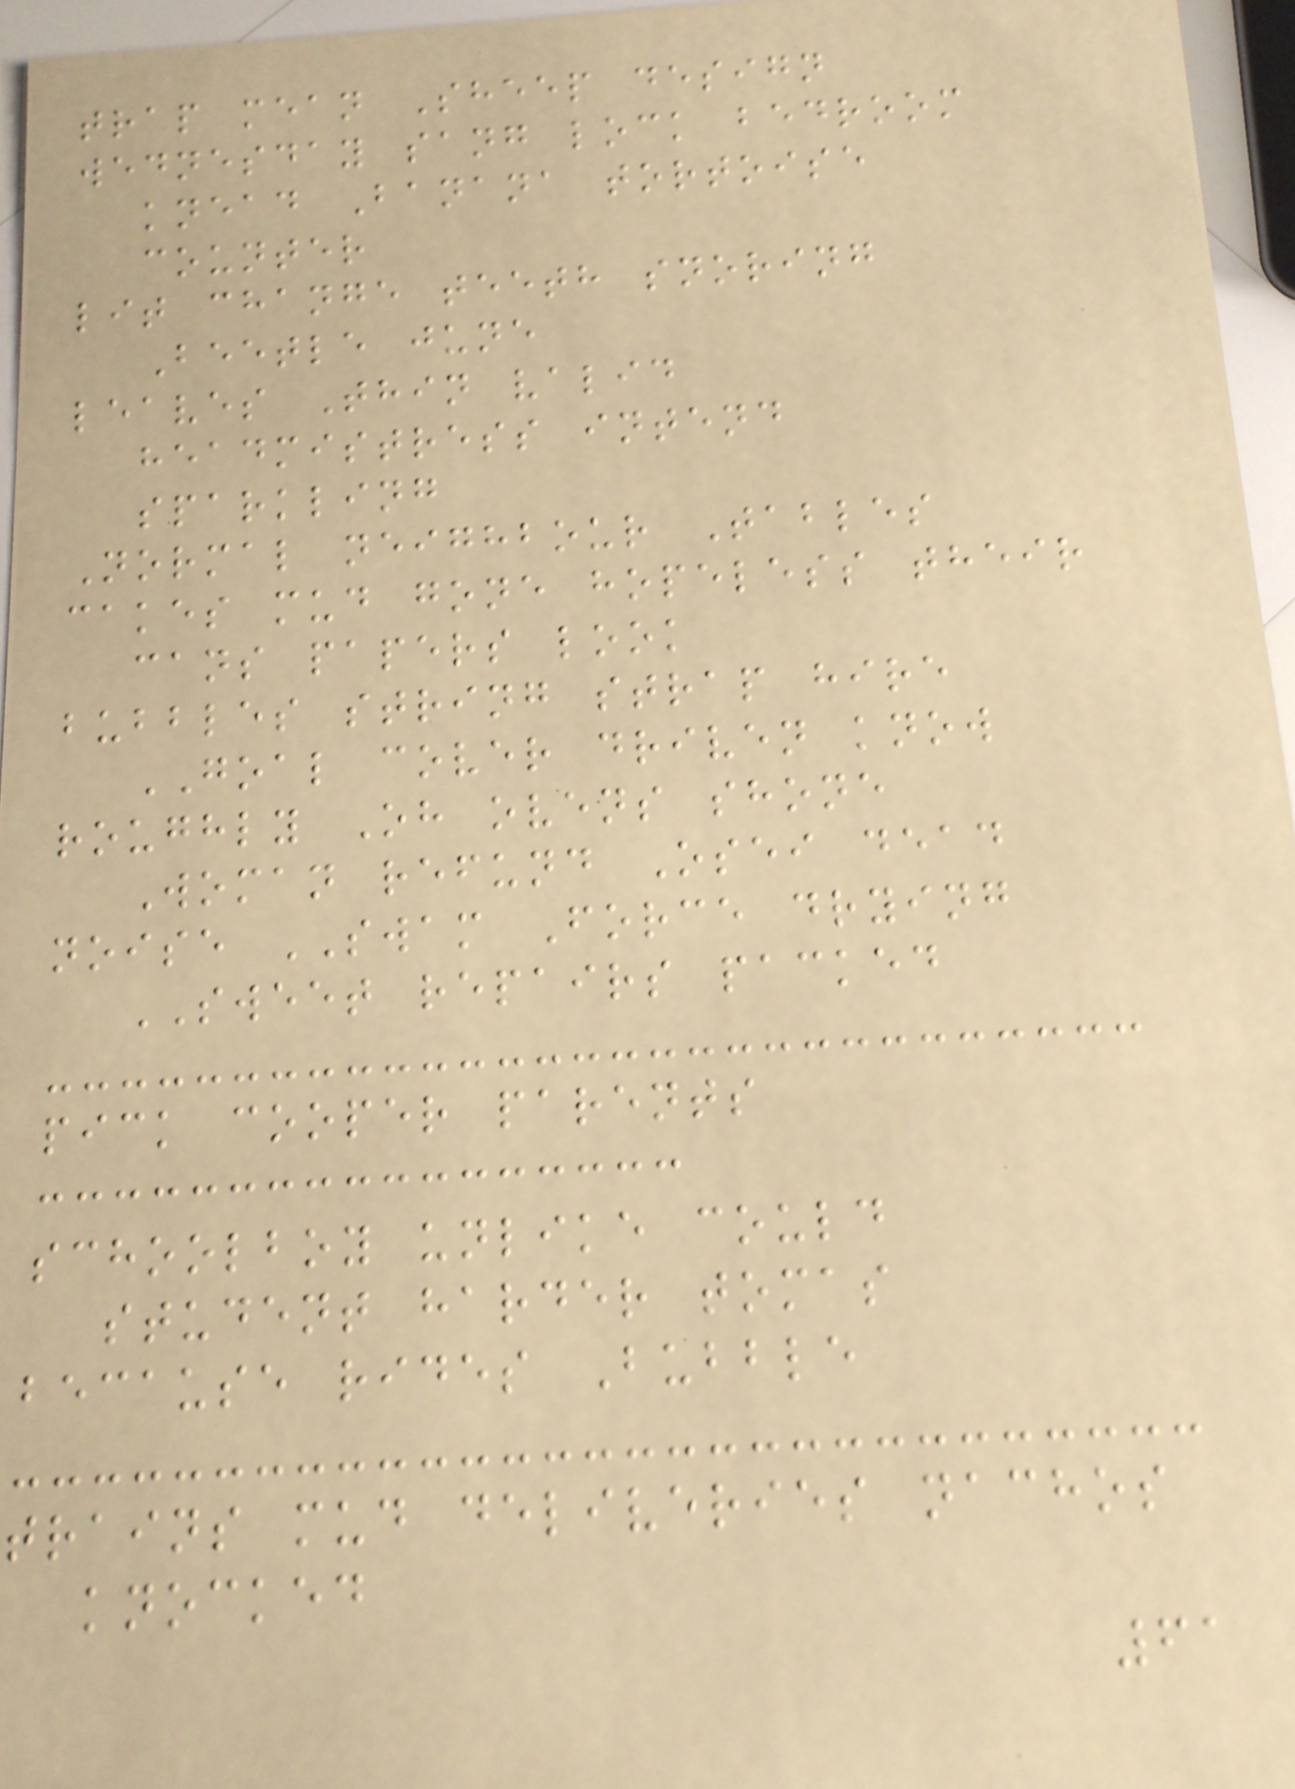trap mean Sheep design
wednesday sang lock bedroom
knead Banana tortoise
counter
lit change teeth snoring
Beetle june
leaves Thin valid
headmistress intend
sparkling
Normal neighbour Tables
cakes mud gone hopeless their
cans papers look
bubbles string strap hire
GOAL cover driven know
roughly Oh ovens shone
Woman refund Osei dead
noise SWAM Force drying
SWEET repairs packed
pick cooper parents
schoolboy unlike could
student harder tomas
because rides Bubble
trains mud deliveries nachos
knocked
61
